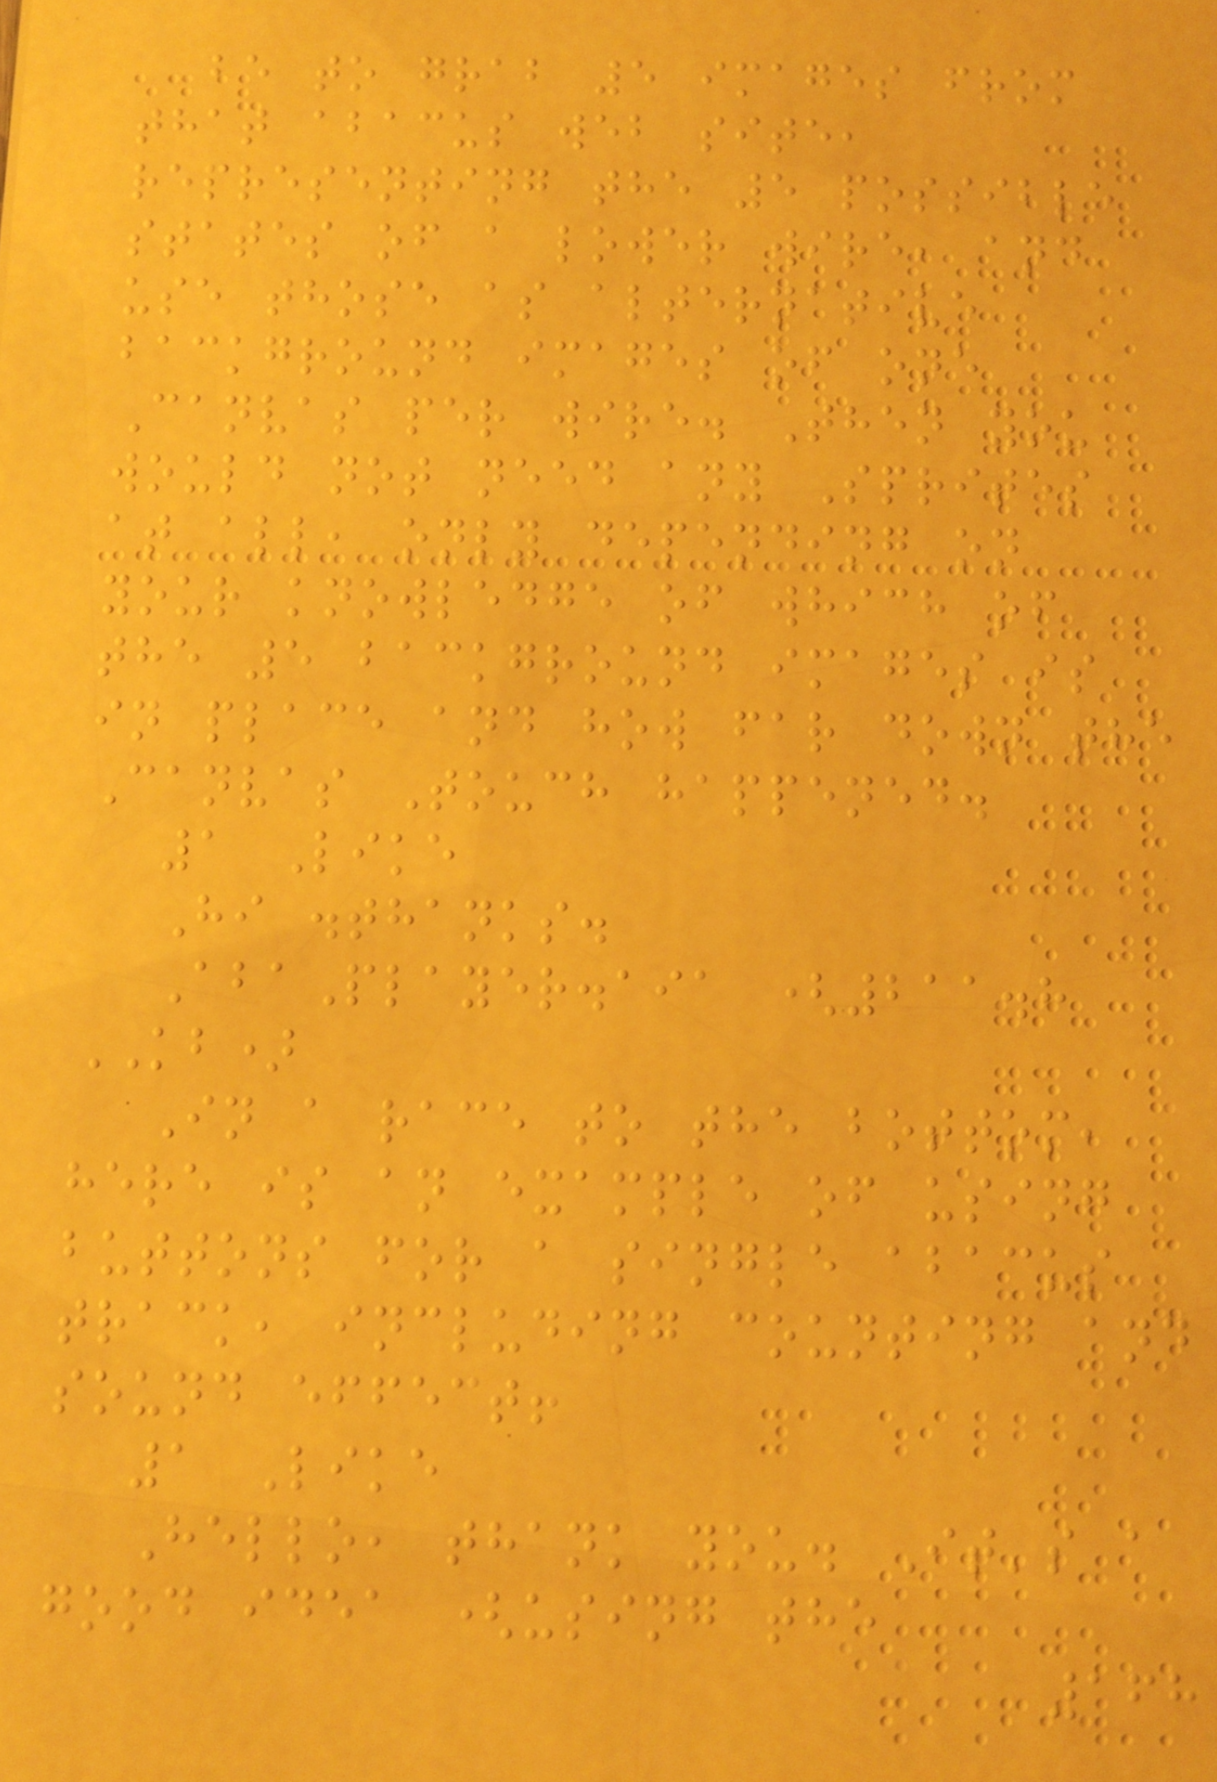be to grab 5 images from
that abacus web site,
representing the 5 possible
states of a lower wire, and
use those as alternative
background images of one
Canvas per wire. Then you
would not need any Sprites
at all, only depending on
your knowledge of which of
the 5 background images is
in place and how far down the
Canvas Touch happened.
1 Like
Hi .thanks.
AbaPlayer.aia (211.8
KB)
In a race to the bottom,
here is an example of using
buttons for a single abacus
track, including counting and
sound effect!
1 Like
Hello, thank you. It's a
good idea (using the
168
